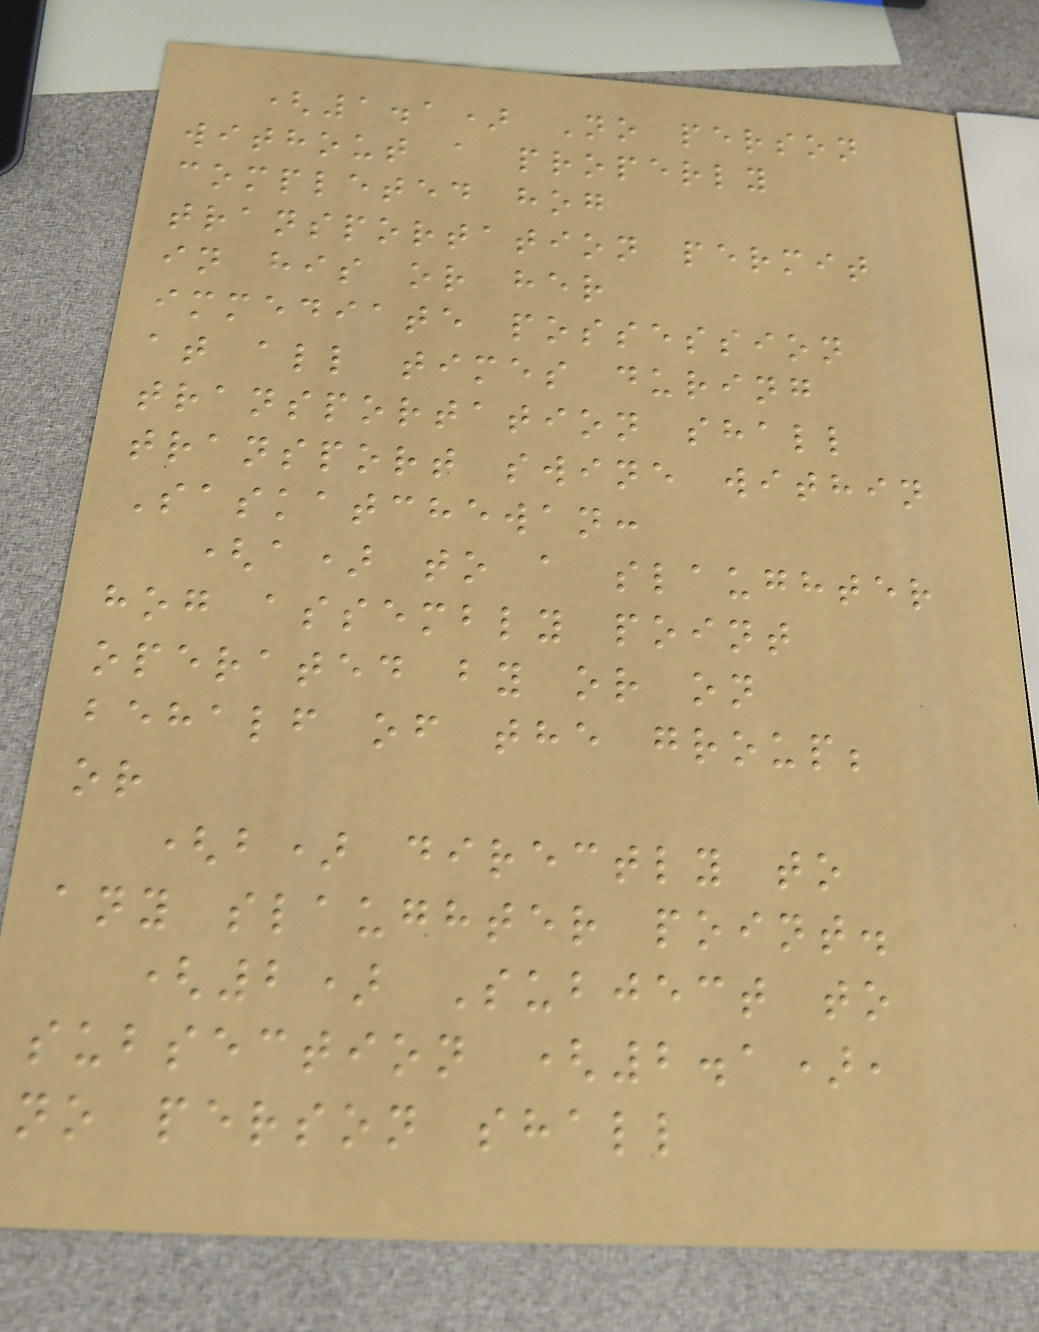(1.1) No person
without a properly
completed hog
transportation permit
in his or her
immediate possession
at all times during
transportation shall
transport swine within
Saskatchewan:
(a) to a slaughter
hog assembly point
operated by or on
behalf of the group;
or
(b) directly to
any slaughter point.
(2) Subject to
subsection (2.1),
no person shall
